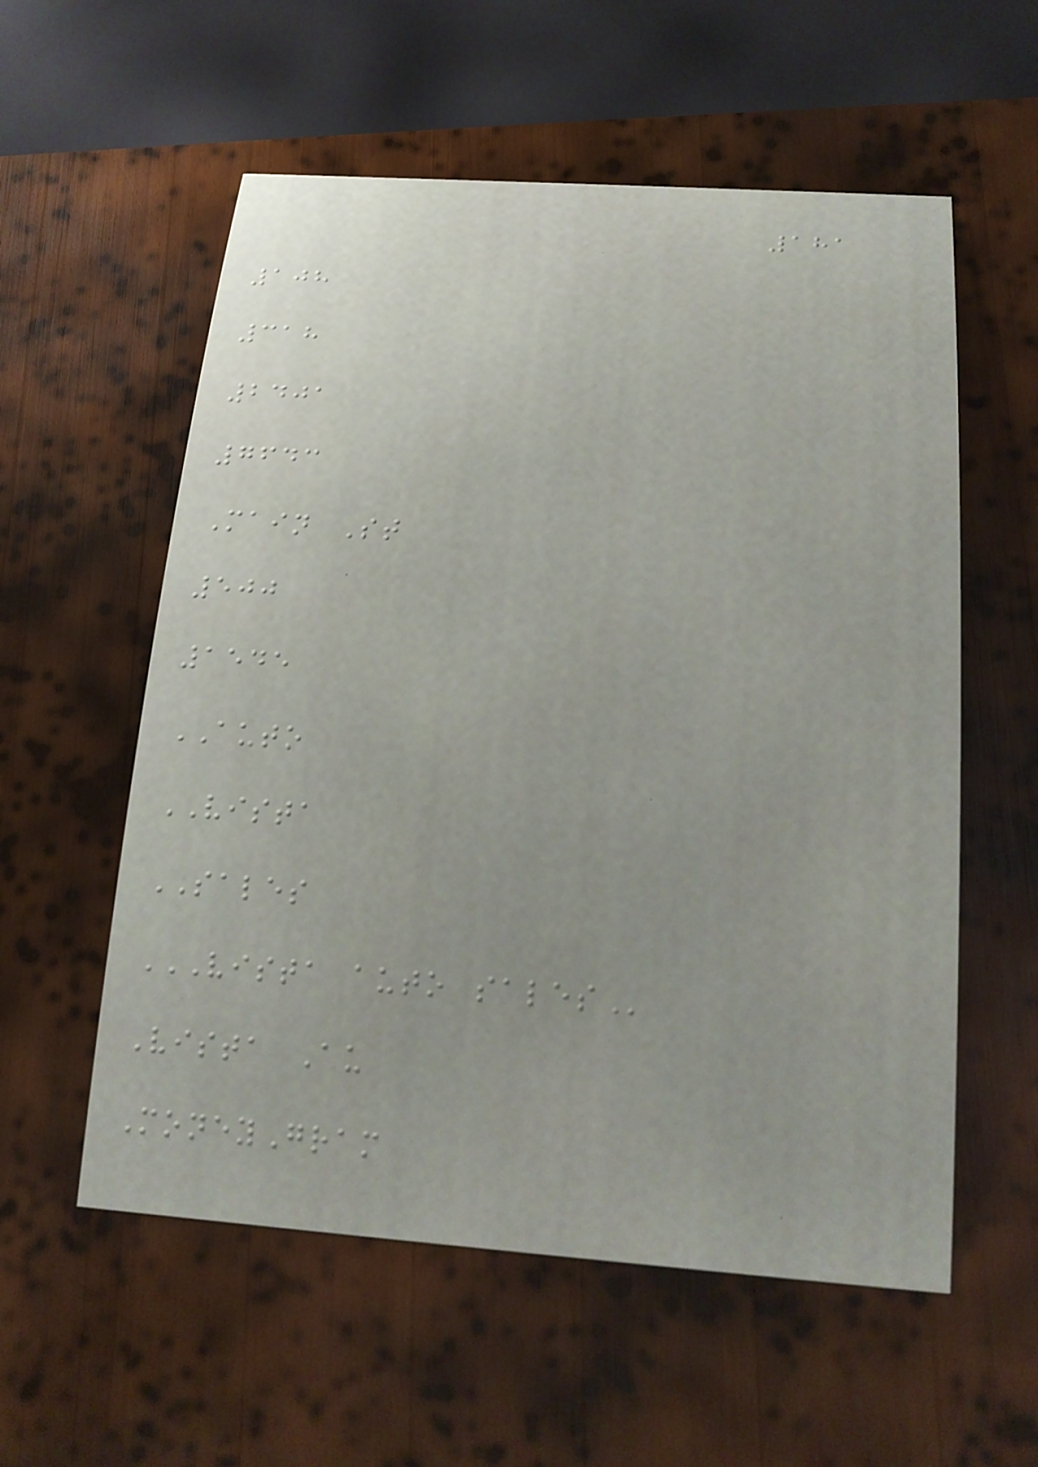181
108
318
2401
7643
Main St
500
1545
AUTO
VISTA
SALES
VISTA AUTO SALES
Vista Au
MoneyGram
